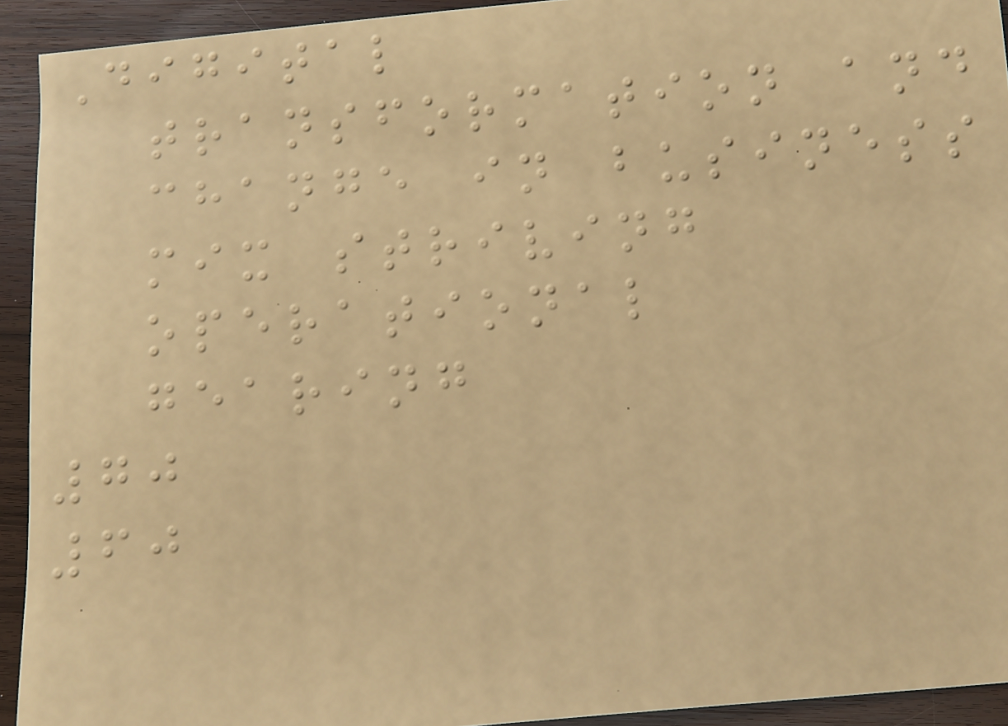Digital
transformation and
change in business
mix striving
operational
gearing
70
60
